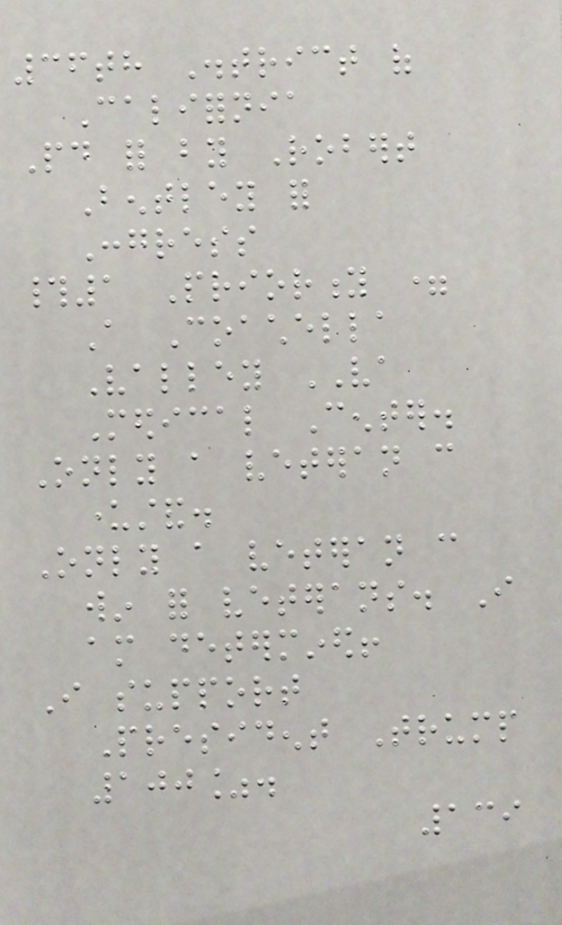36th District of
California
Paid for by Robert
Bentley for
Congress
#1 Priority =
A Coachella
Valley VA
Medical Center.
Only a veteran can
understand.
Only a veteran can
win for veterans. I
am determined!
I support
President Trump
100%.
139
